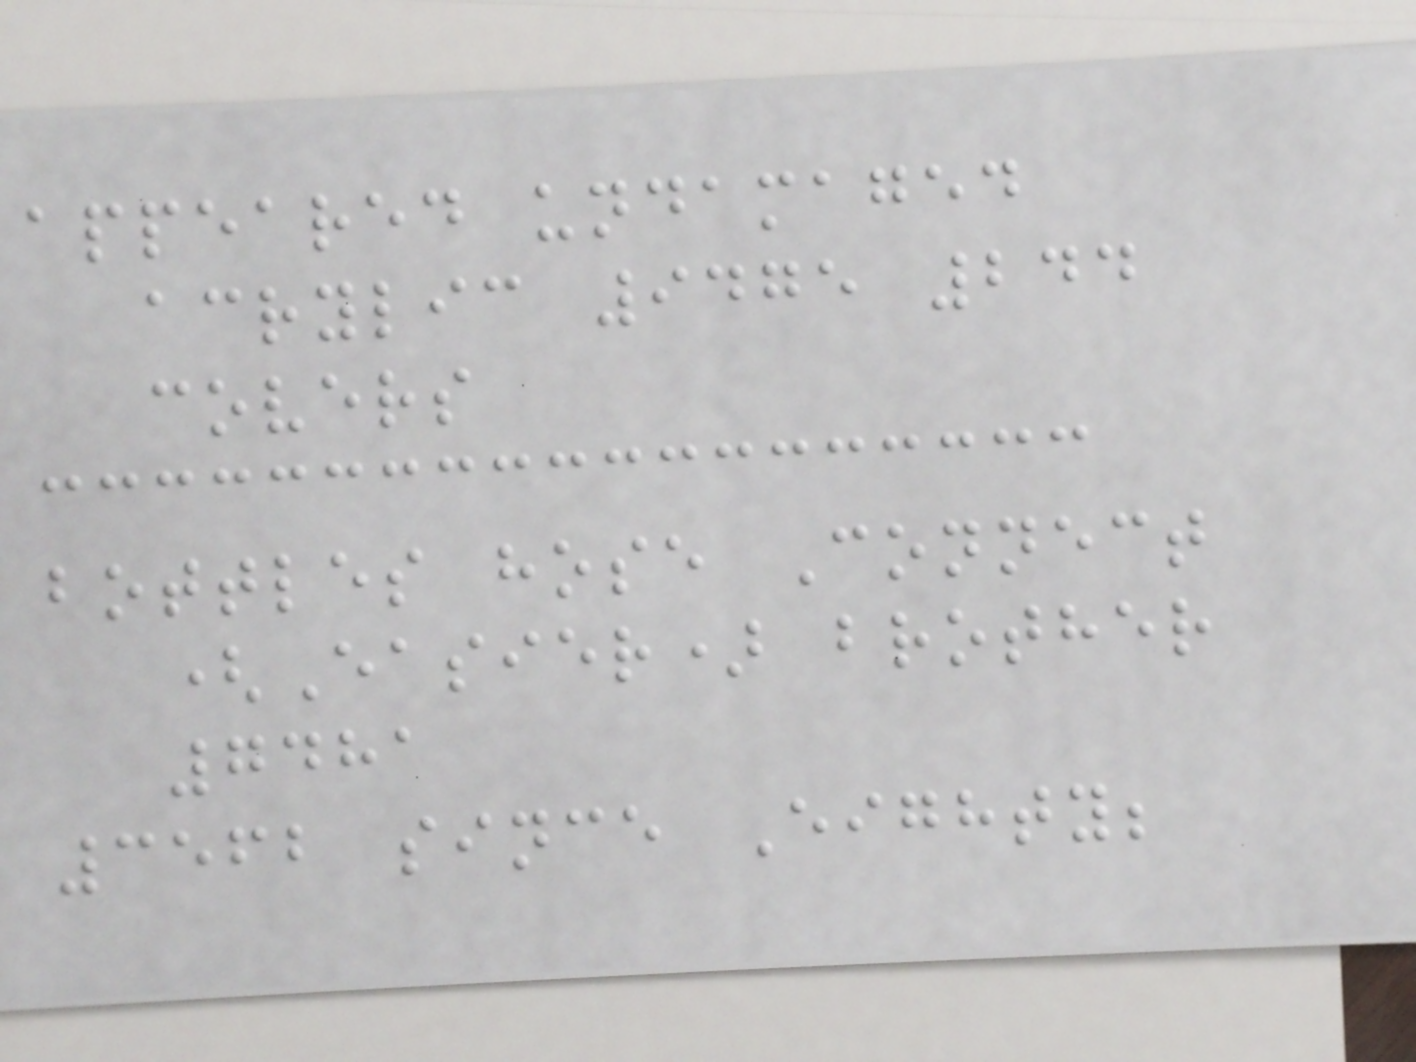appeared undamaged
acrylic 9475 244
covers
bottles hose Connect
(Easier) brother
7481
3562 since Eighty;
